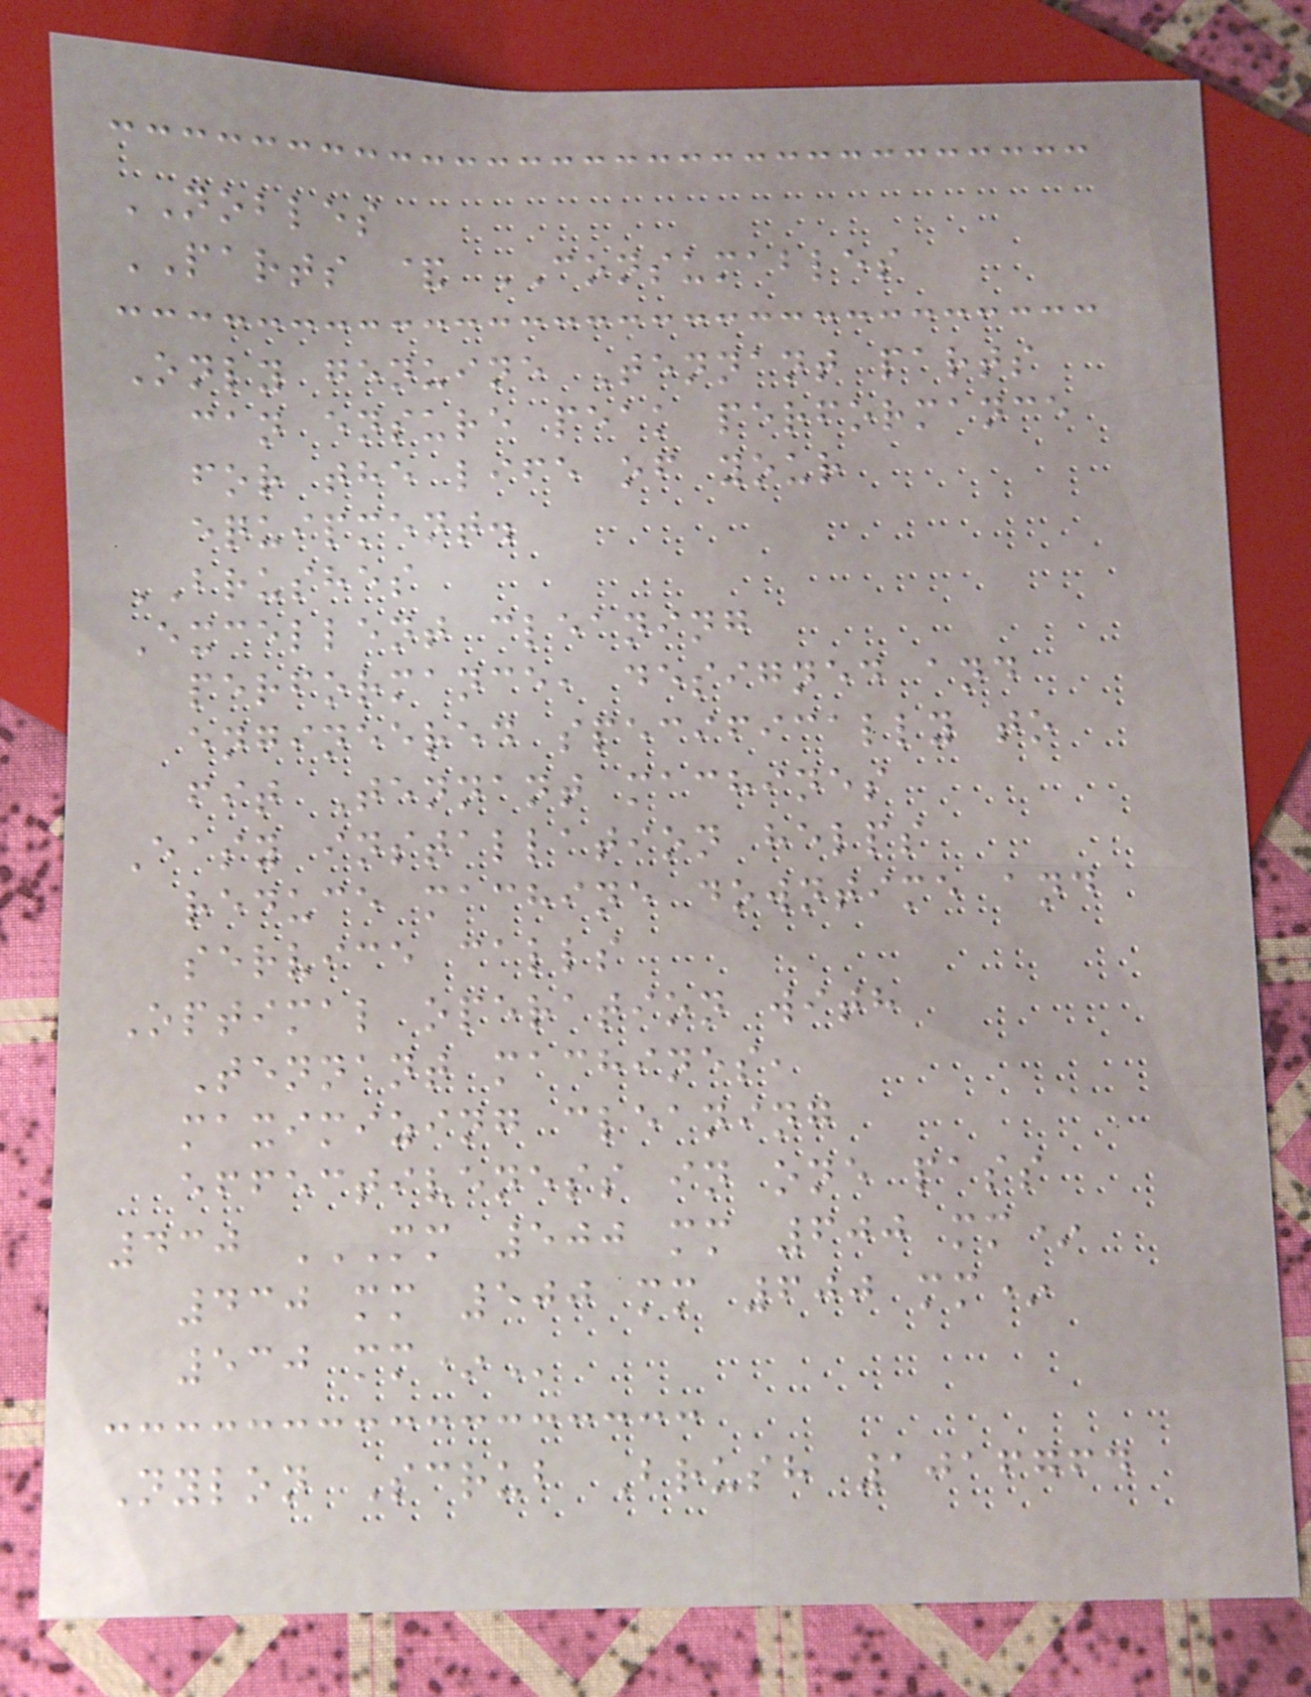NOBLES
PARTS & CONSUMABLES
Only genuine Tennant parts
can ensure peak performance
for the life of your
equipment.
BRUSHES
Excellent cleaning
performance, designed and
engineered specifically to
fit Tennant machines
Easy installation helps
reduce machine downtime and
service calls
Optimal operation with
Tennant machines,
maximizing cleaning
effectiveness in one pass
430 MM 500 MM 600 MM*
430 MM 500 MM 600 MM*
530 MM*
Nylon Scrub Brush 1016764
